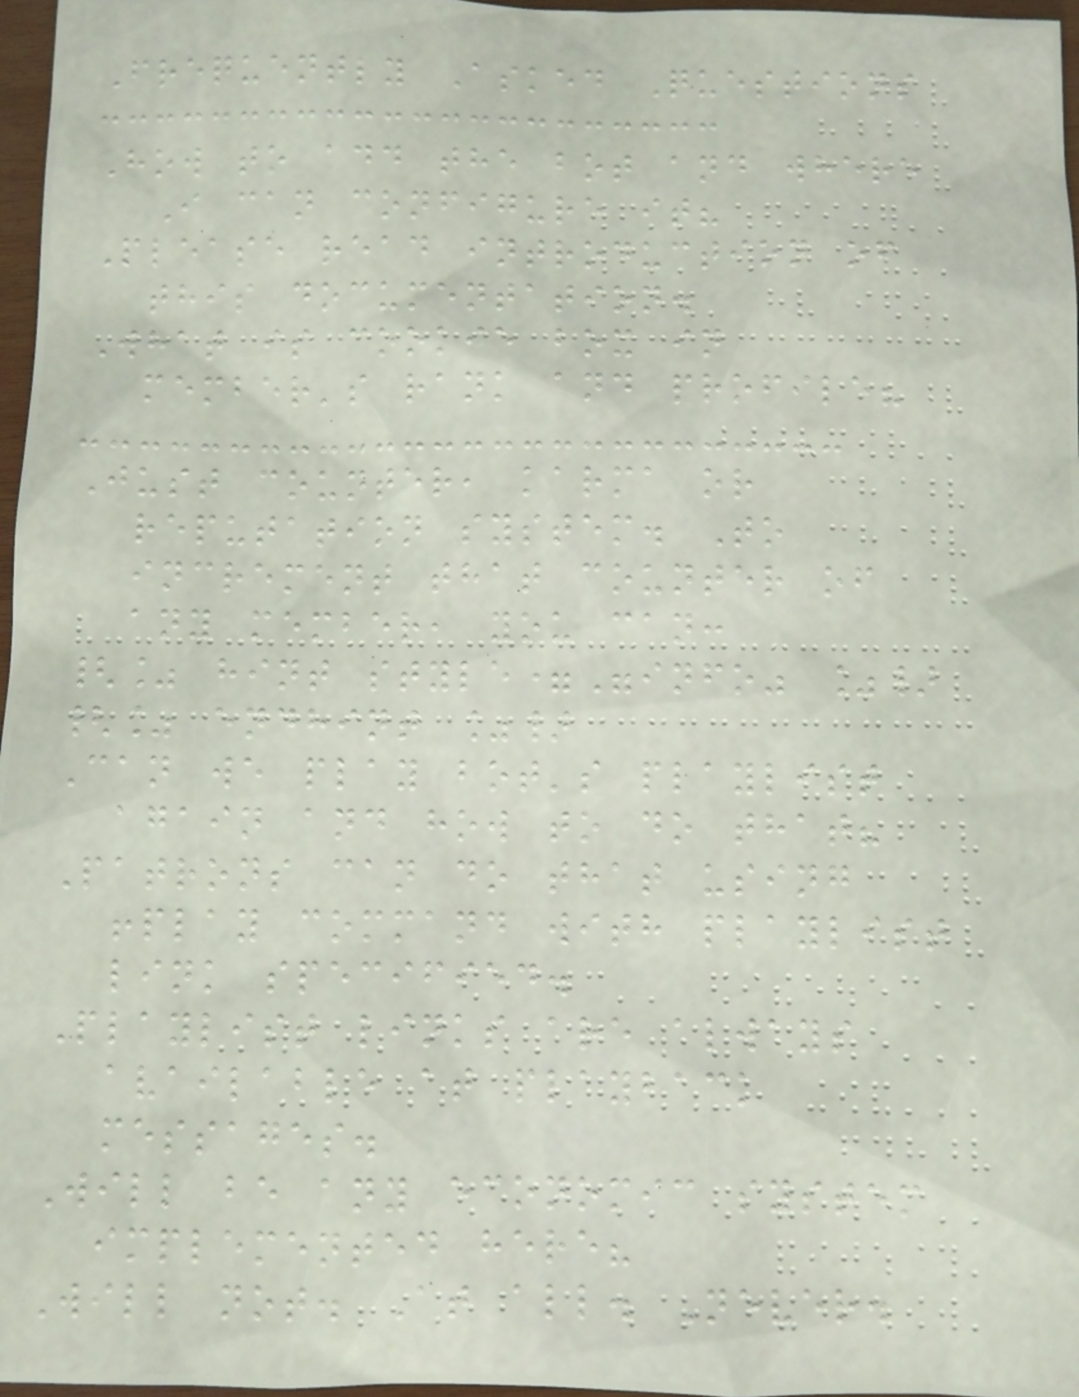Frequently Asked Questions
How to add the bot and where
I can configure it?
Please read introduction of
this documentation.
What is cookie box in
member's rank and profile?
Just counter, karma or
reputation system. To
increment that counter of
any member, you can:
{% hint style="info" %}
{% endhint %}
Can we play bot's playlist
again and how to do that?
Patrons can do that using
!play command with playlist
link specified.
Playlist links are always
available at playback
messages.
Will be any economic system
implemented here?
Will not. At all. Never.
